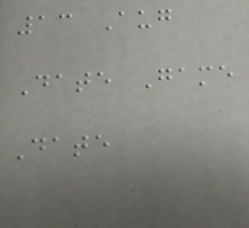13 Aug
Date Game
Date
